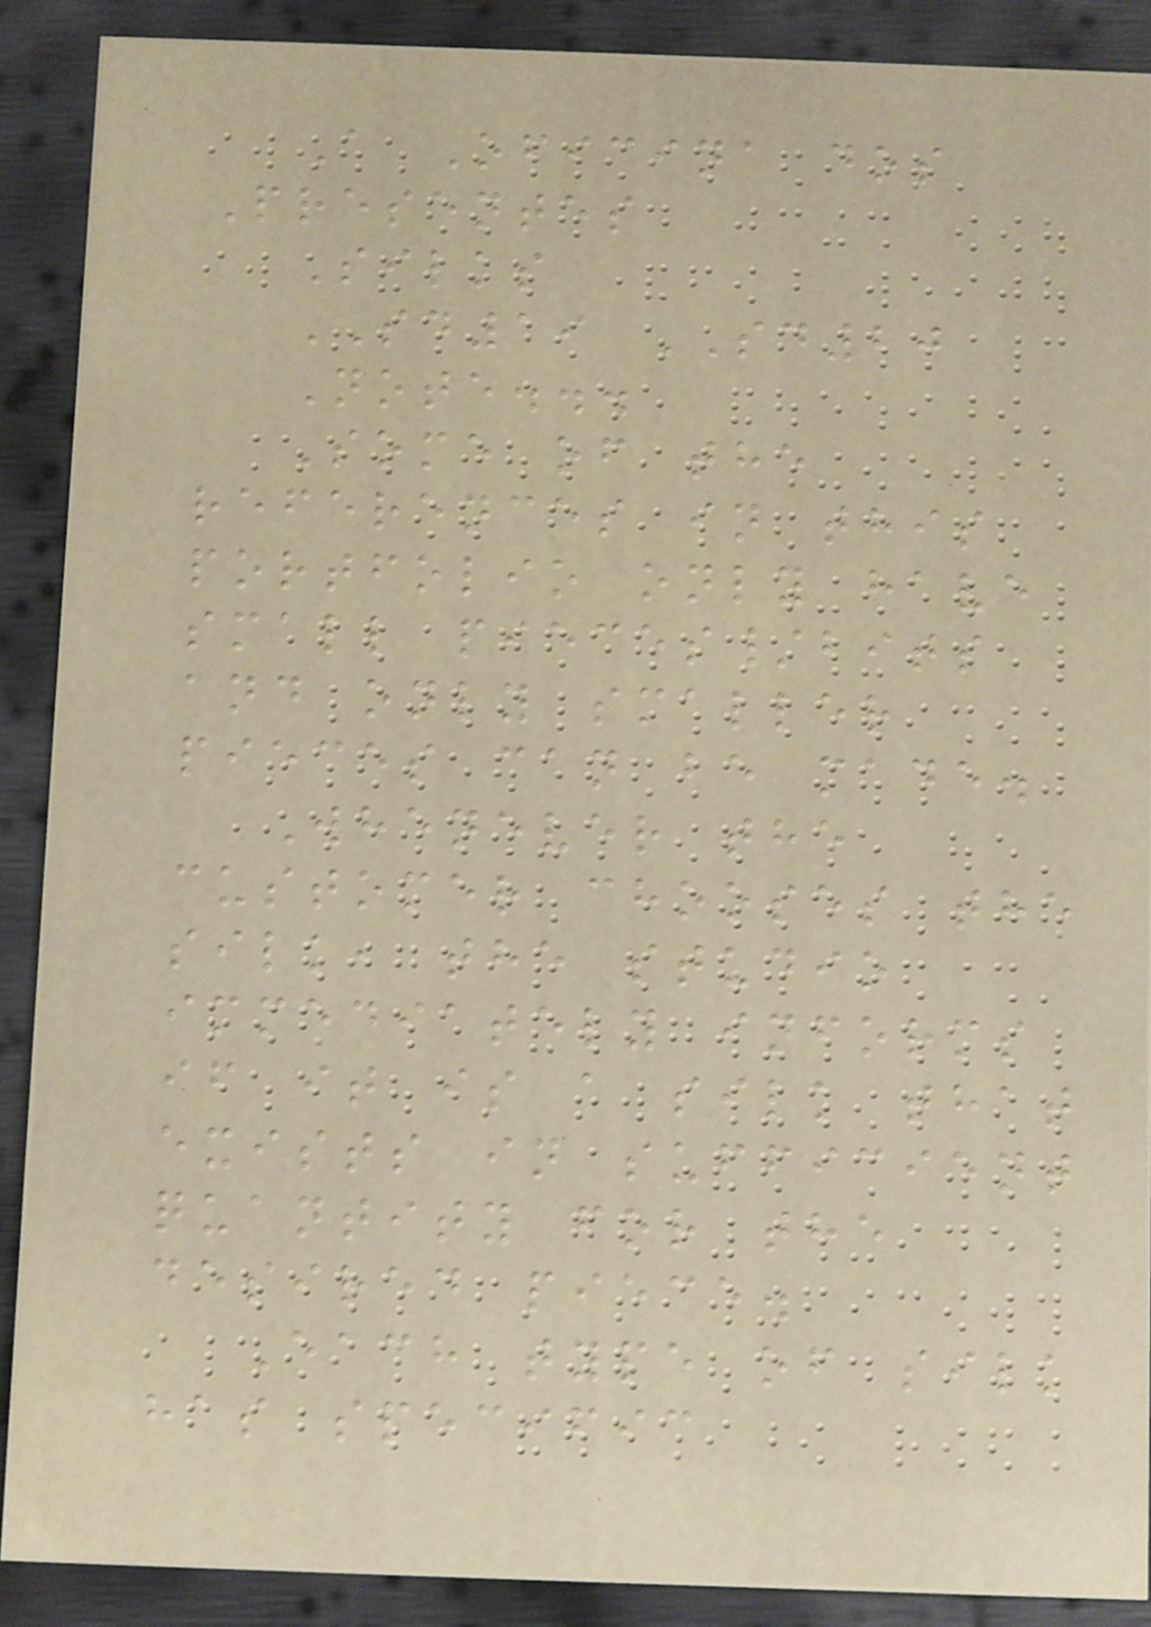A Oficina dos
Presentes
Silks
SD19 SD20
Note...
Some of the
references in this
portfolio only have
small pieces/bits
and only smaller
pieces can be made.
Whenever the
customer chooses the
silk, the studio
immediately informs
if it is a silk that
exists in sufficient
quantity for the
desired piece.
Each type of silk
has specific
